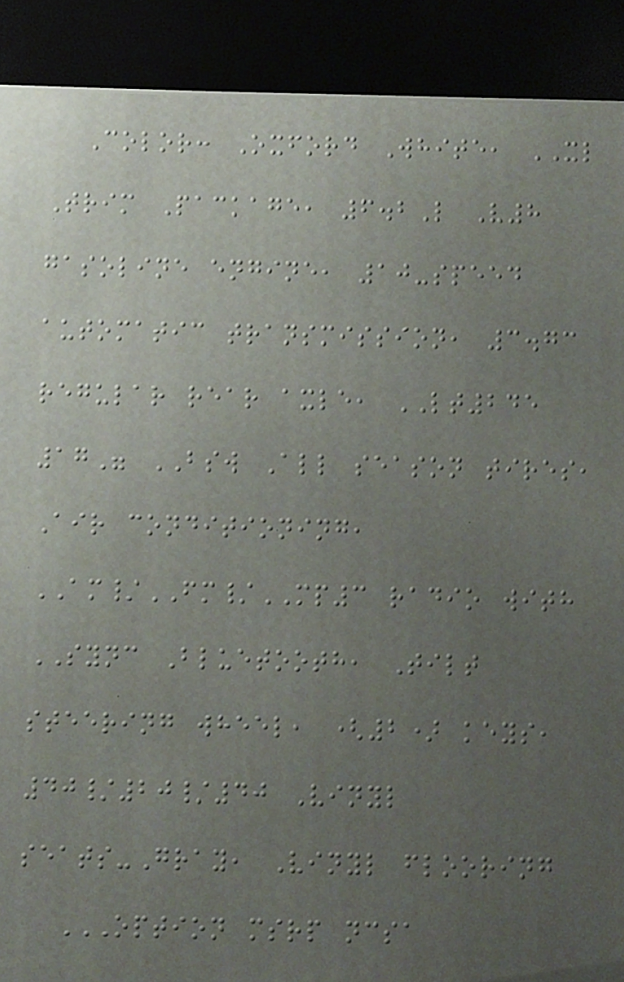Color: Oxford White, XL
Trim Package, 6.2L V8
gasoline engine, 10-speed
automatic transmission, 3.73
regular rear axle, LT245
17" BSW All season tires,
Air conditioning,
AM/FM/MP3 radio with
SYNC Bluetooth, Tilt
steering wheel, (2) keys,
40/20/40 Vinyl
seats-Gray, Vinyl flooring
OPTION MSRP NCSA
